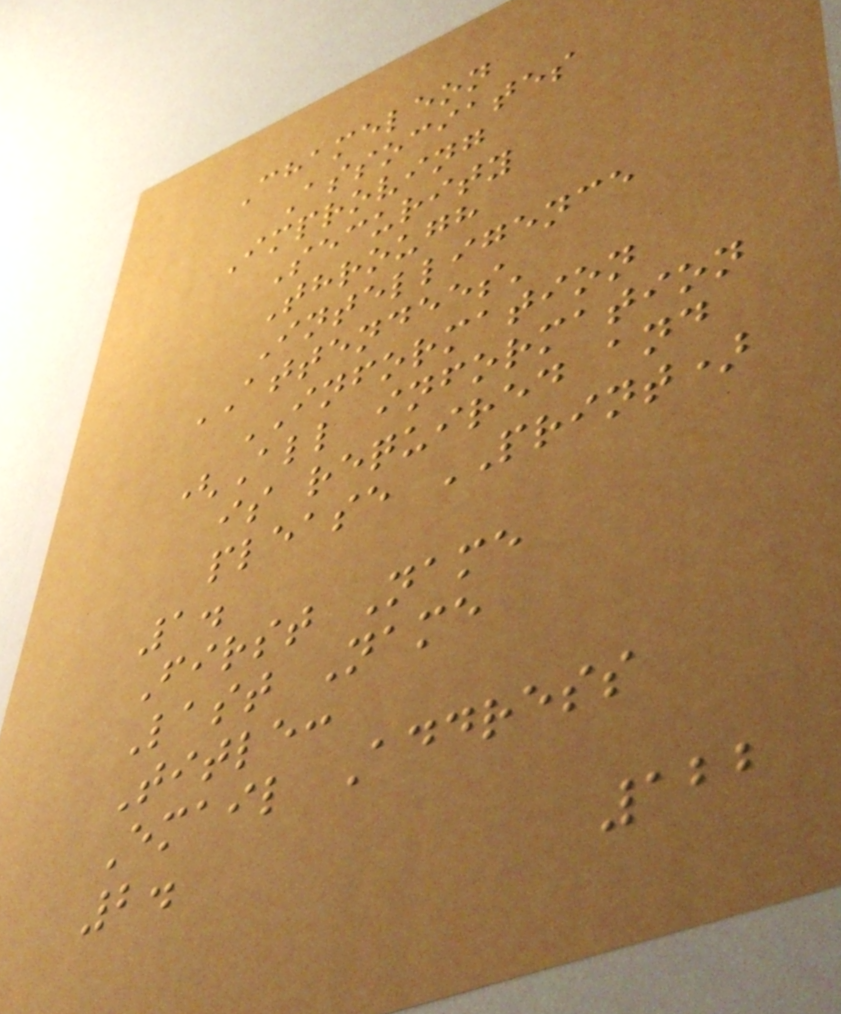Chameleon
Associates
Improving
Security
Through
Intelligence
ATTENDEES'
INFORMATION
(All information
is required and
please PRINT)
1.
First Name
Last Name
Title:
Email Address
2.
122
